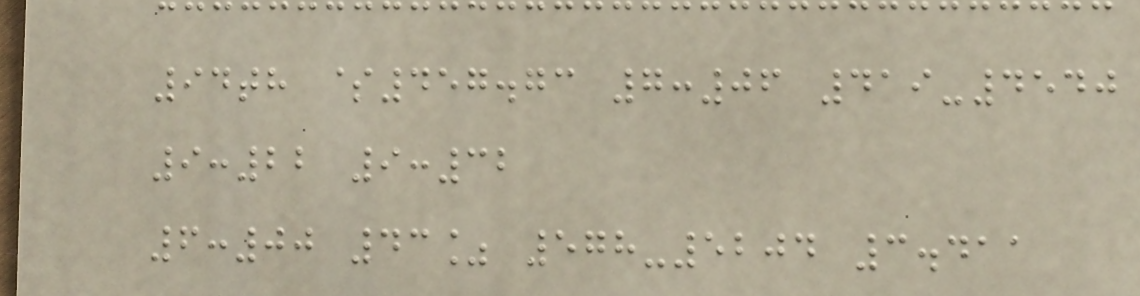94th $457.73 7:06 419-4540
9:22 9:32
6:00 43% 578-5204 3.411
